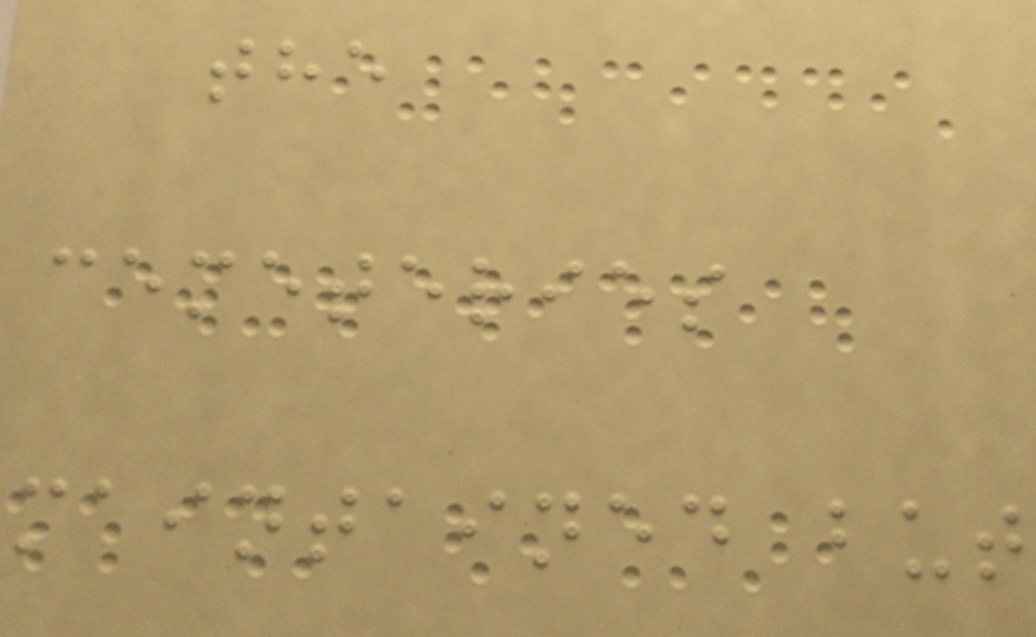the
cemeteries
maintained but
